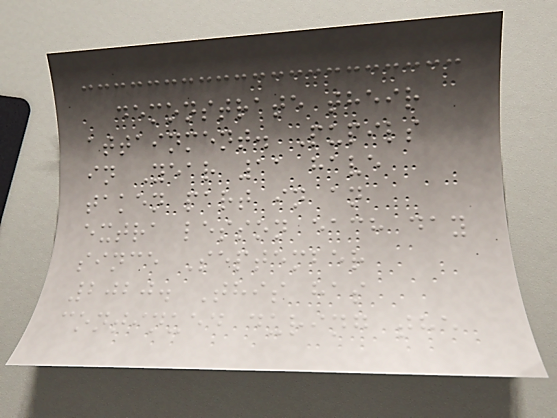demonstrate their
attainment. Pupils
in Year 11 have
taken part in an
extra lesson each day
since September
2020. This has
continued during the
